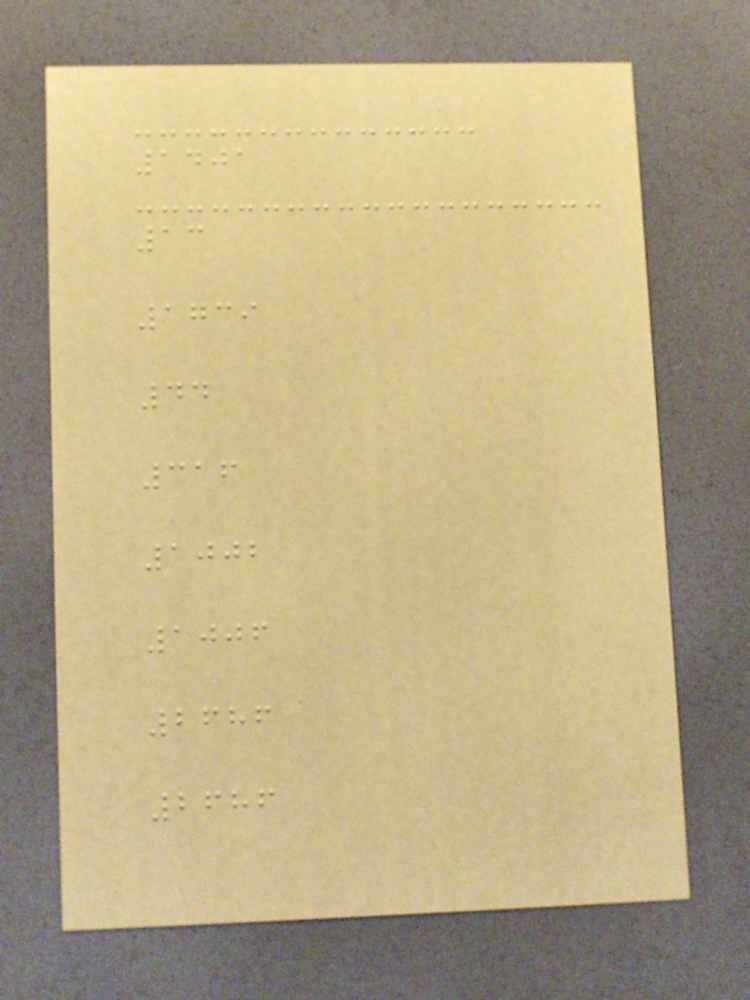1401
13
1739
44
316
1002
1006
2686
2686
